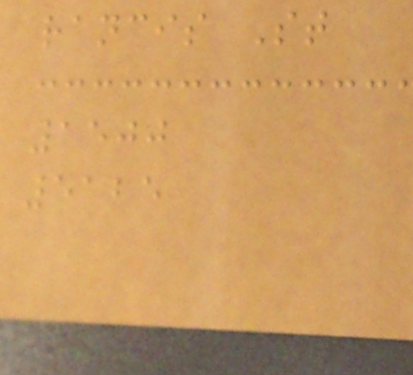rancis St
1500
5125
